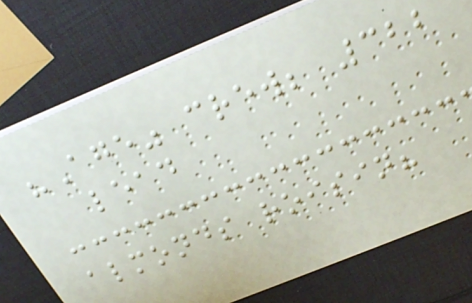"Age" crew; 322
lead
almonds roisin?
